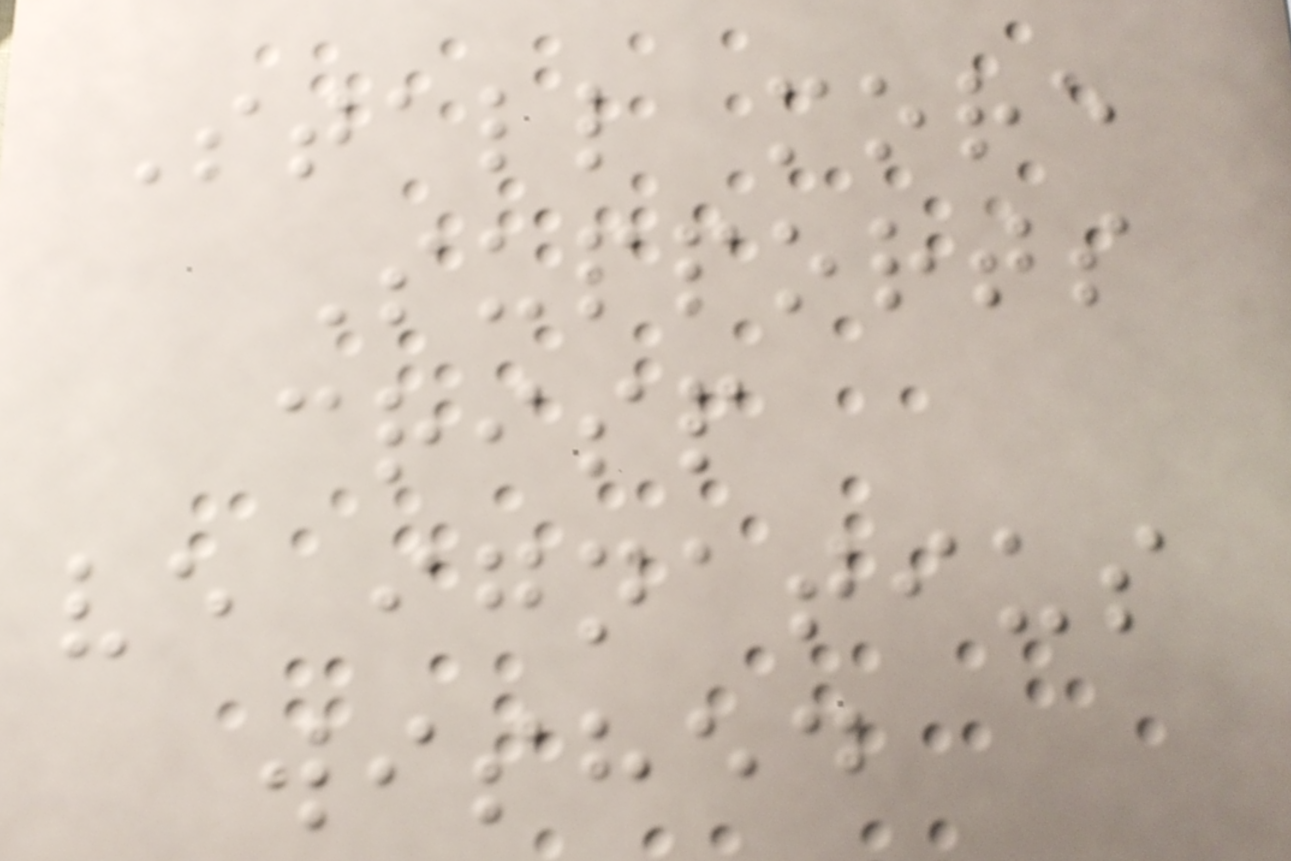Stall more
Supports
crisp
ve ignatius
wished
